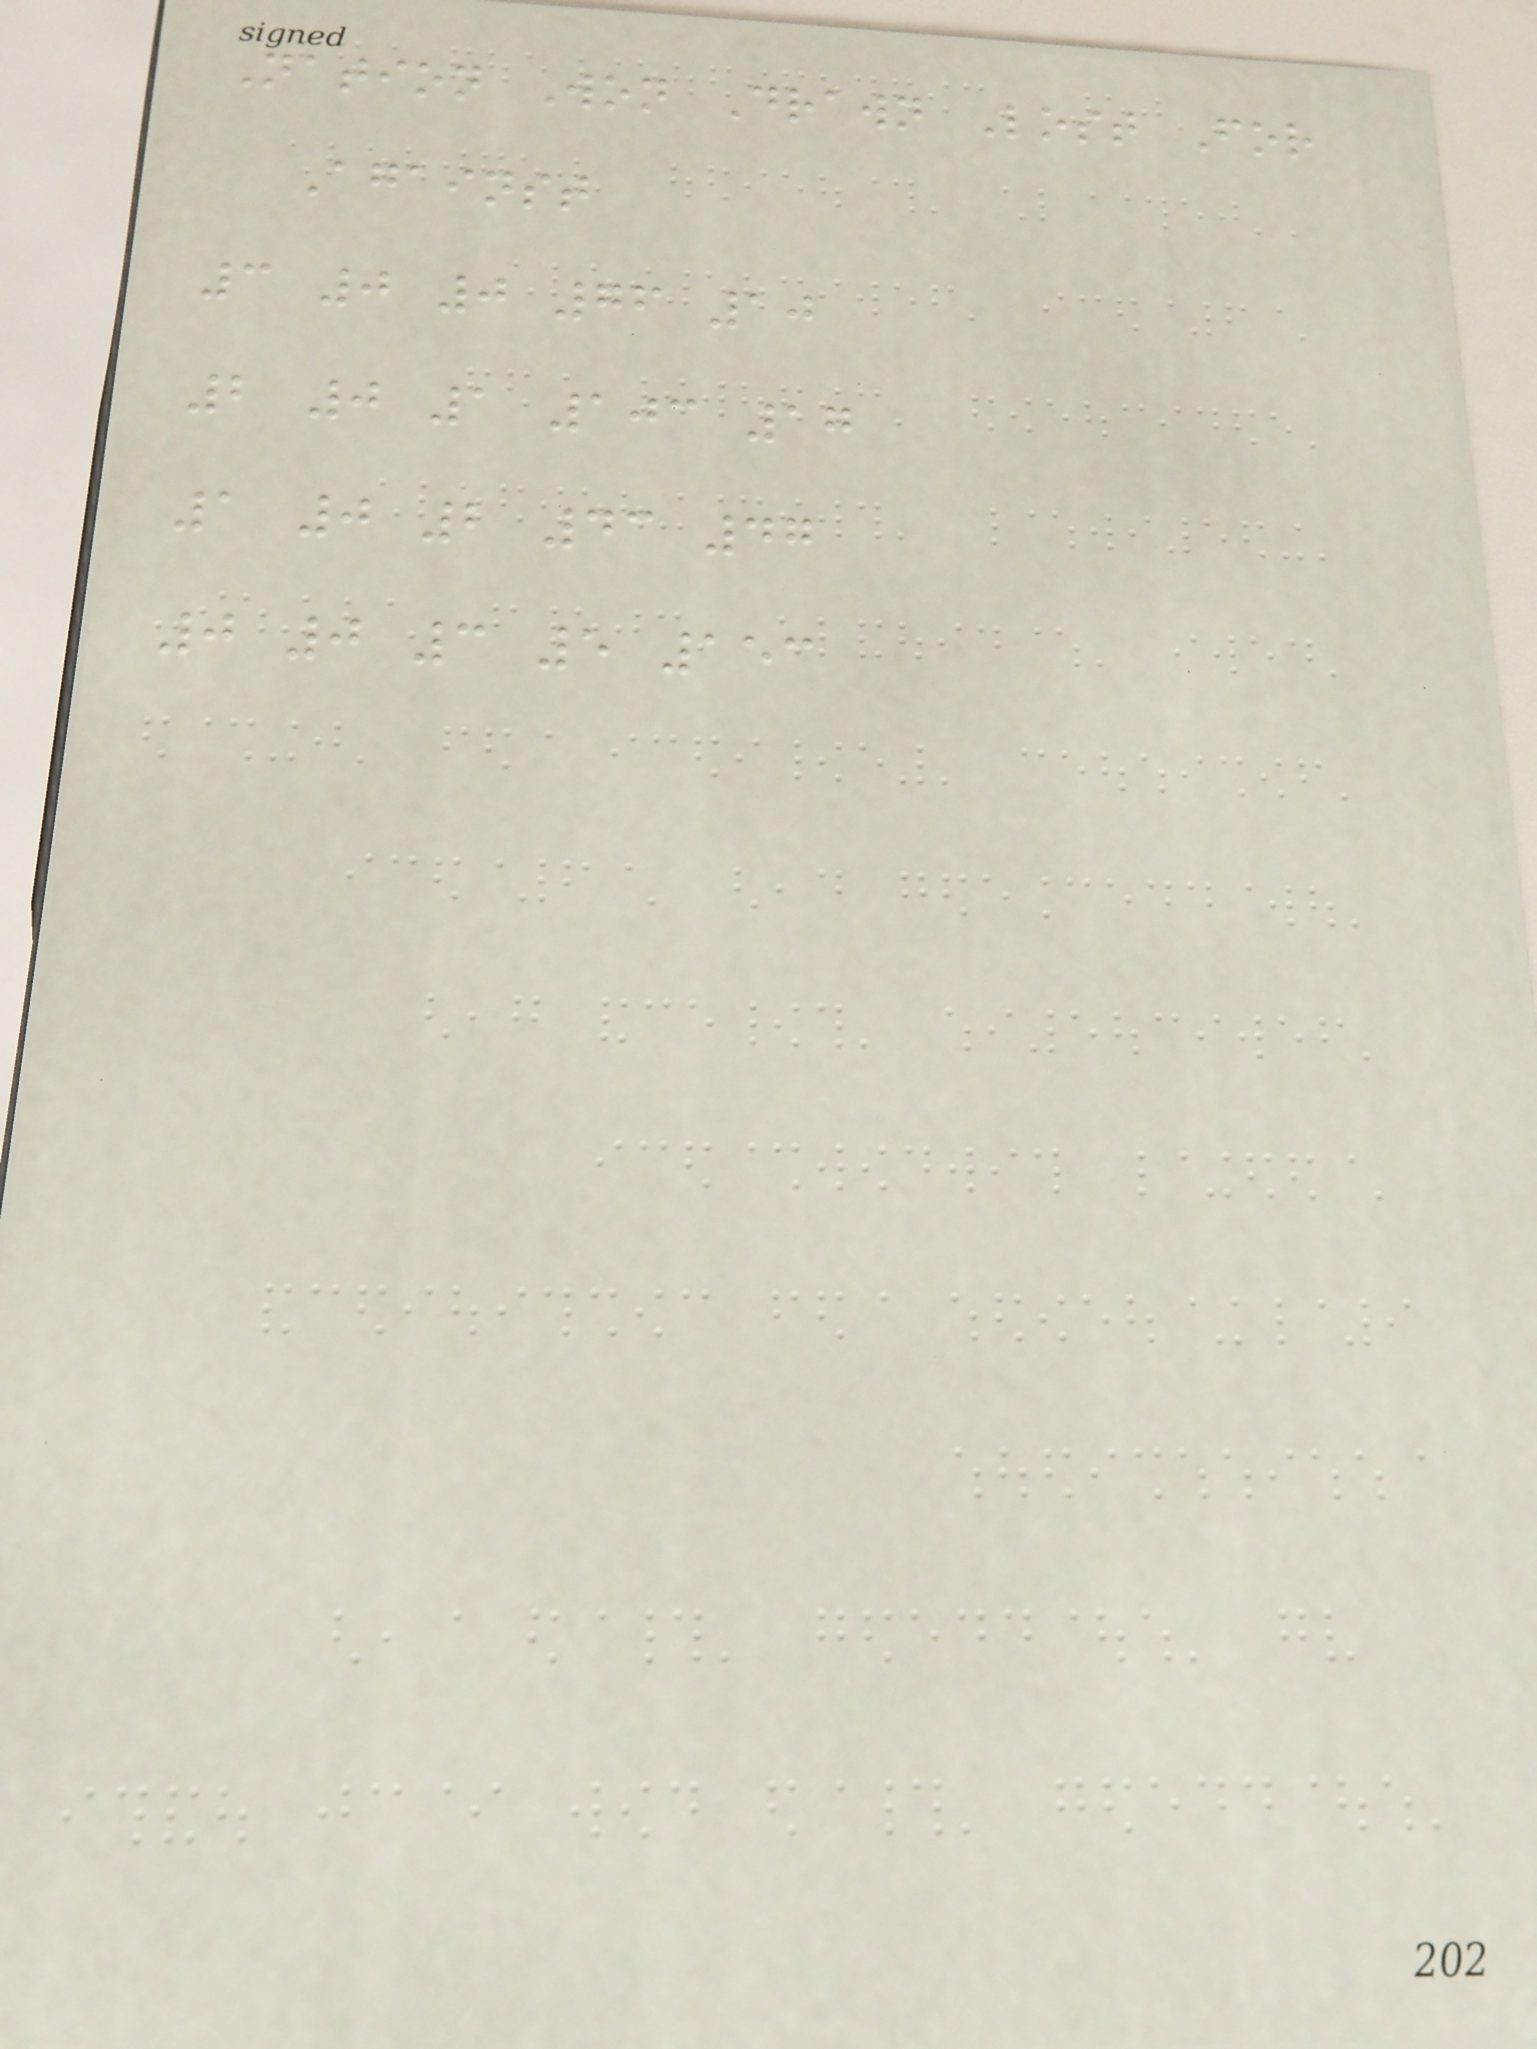Nation Won Drawn Lost For
Against
3 0 0 76 10
2 0 1 103 17
1 0 2 43 47
0 0 3 5 153
